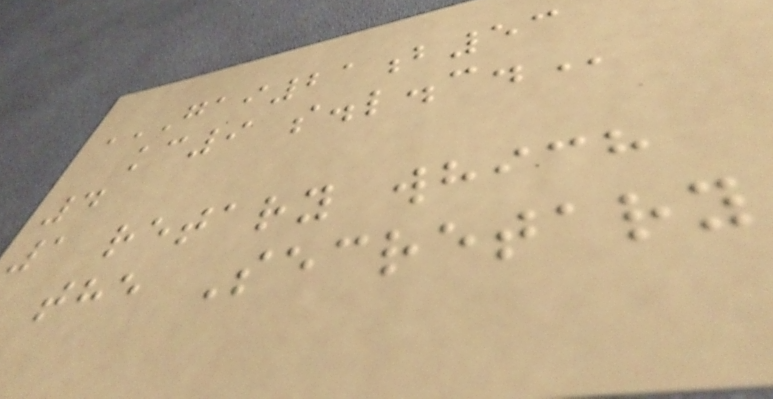GAI21B53
KC9 S.L.C.
4
1 retary which
the Secretary
